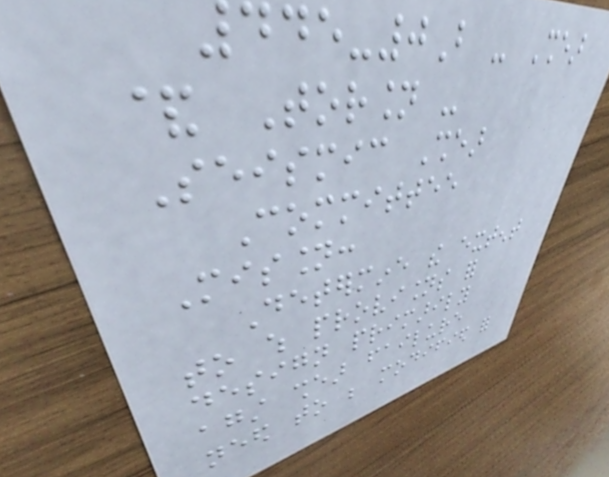445-0B - Shear
& Torsion -
Seismic Shear
Committee
Mission:
Determine the extent
to which provisions for
design primarily
against shear failure
need to be modified for
